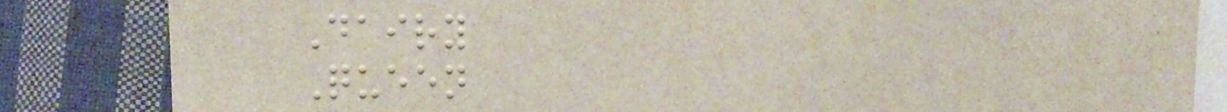Dairy
Queen
